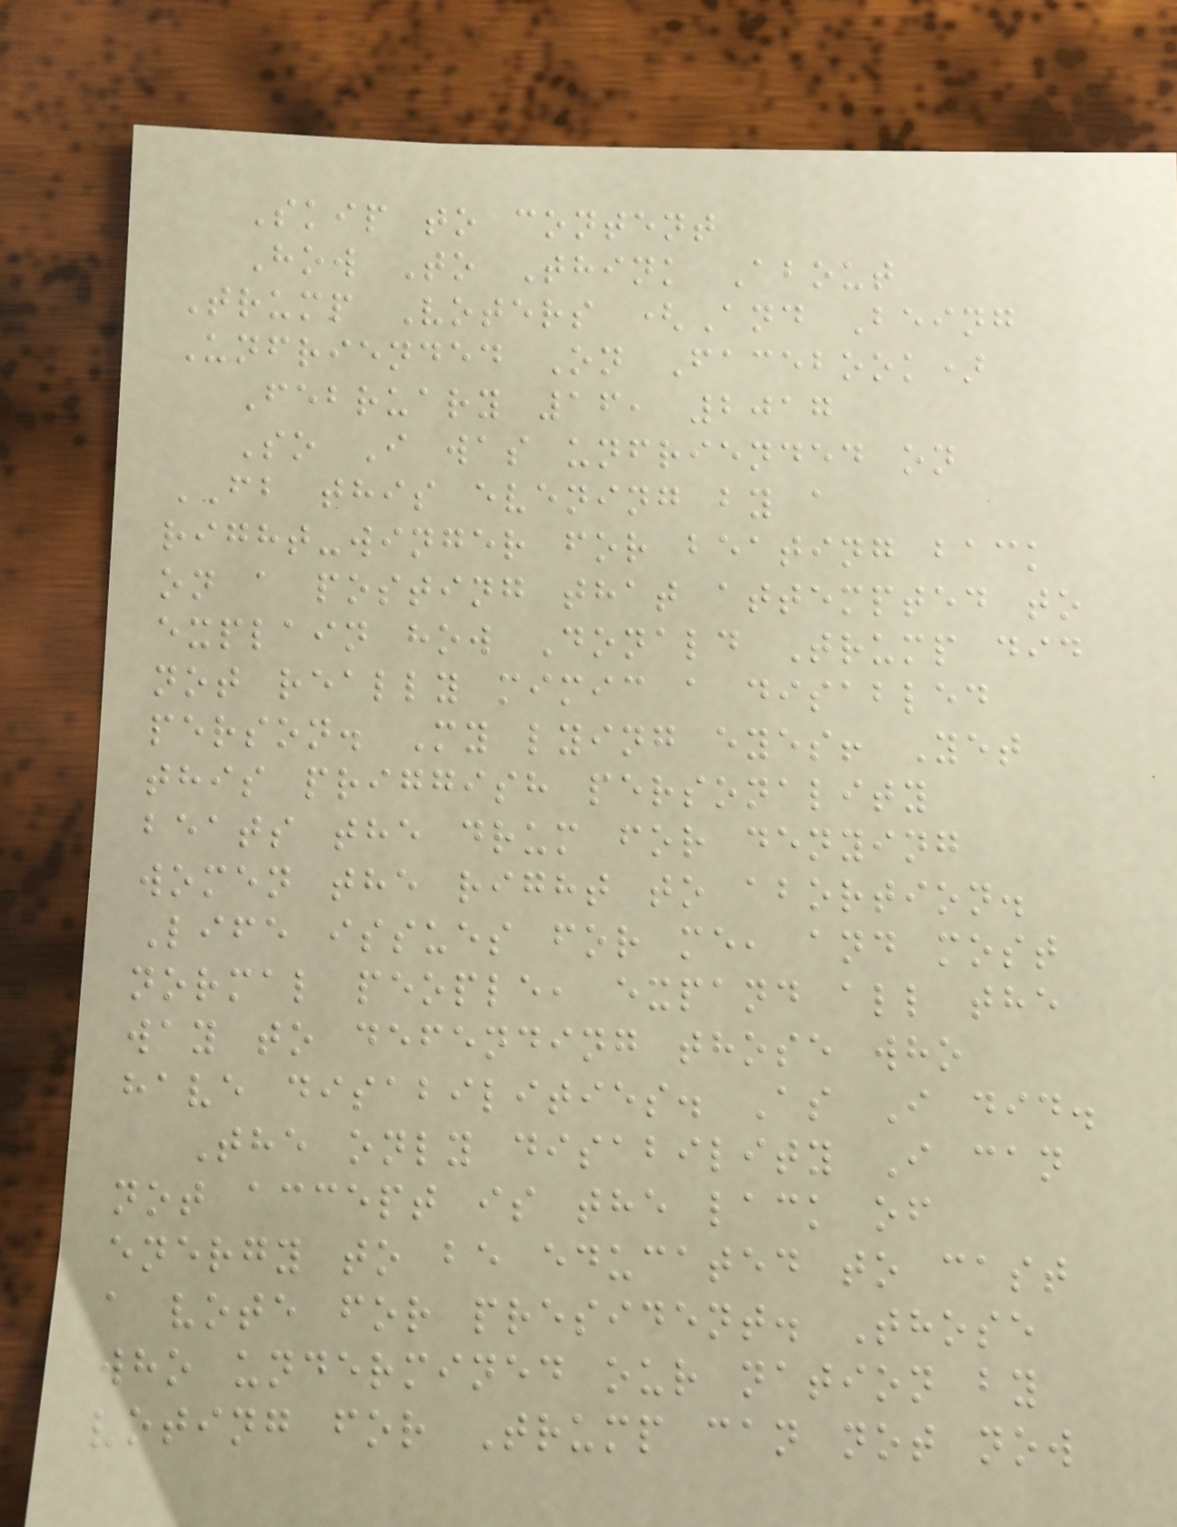Skip to content
How To Think About
Trump Voters (And Being
Unfriended On Facebook)
February 16, 2017
So I was unfriended on
FB this evening by a
right-winger for beating back
on a posting that attempted to
explain how Donald Trump did
not really mimic a disabled
person. My lying eyes! Yet
this priggish personality
beats the drum for denying
women the right to abortion.
Life issues for me, and most
normal people, expand all the
way to defending those who
have disabilities. As I did.
The only disability I can
not accept is the lack of
energy to be educated to cast
a vote for president. Those
who undermined our nation by
voting for Trump can not now
